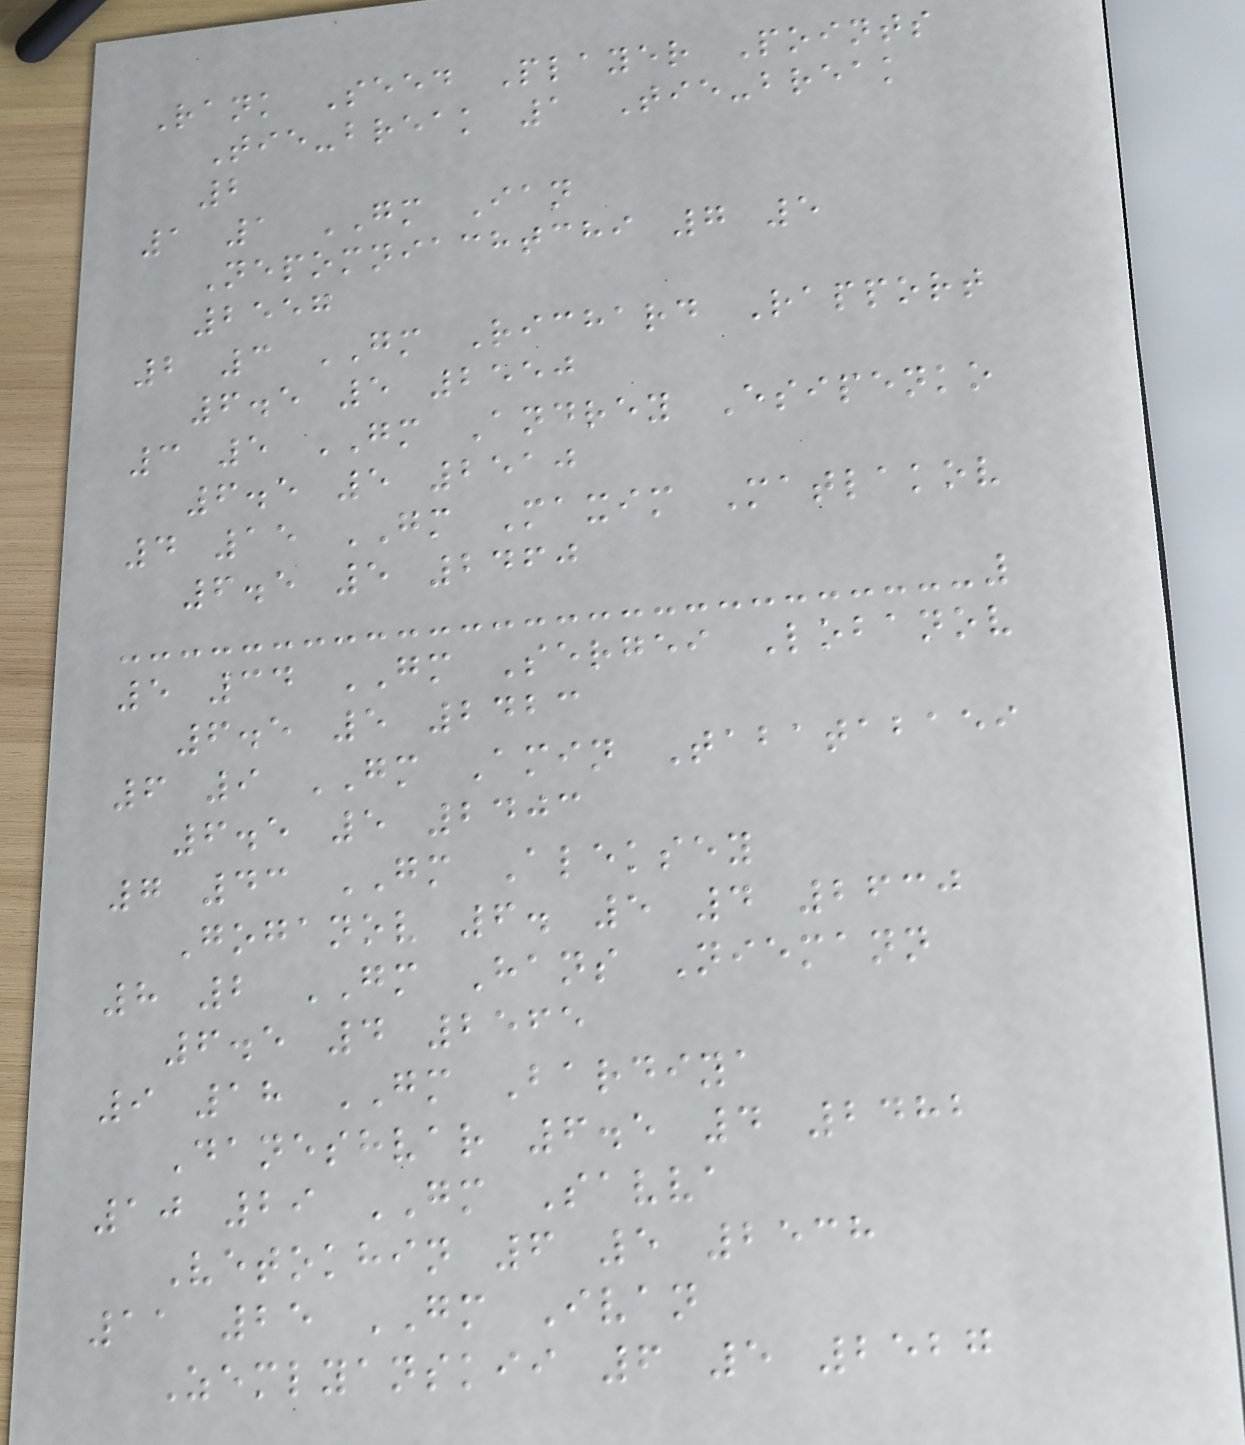Rank Seed Player Points
Tie-break 1 Tie-break
2
1 1 GM Ian
Nepomniachtchi 7 5
2557
2 3 GM Richard Rapport
6.5 5 2550
3 5 GM Andrey Esipenko
6.5 5 2510
4 15 GM Maxim Matlakov
6.5 5 2460
5 34 GM Sergei Lobanov
6.5 5 2423
6 9 GM Amin Tabatabaei
6.5 5 2403
7 43 GM Aleksey
Goganov 6. 5 4 2630
8 2 GM Hans Niemann
6.5 4 2565
9 18 GM Bardiya
Daneshvar 6.5 4 2482
10 29 GM Savva
Vetokhin 6 5 2538
11 25 GM Ivan
Zemlyanskii 6 5 2527
